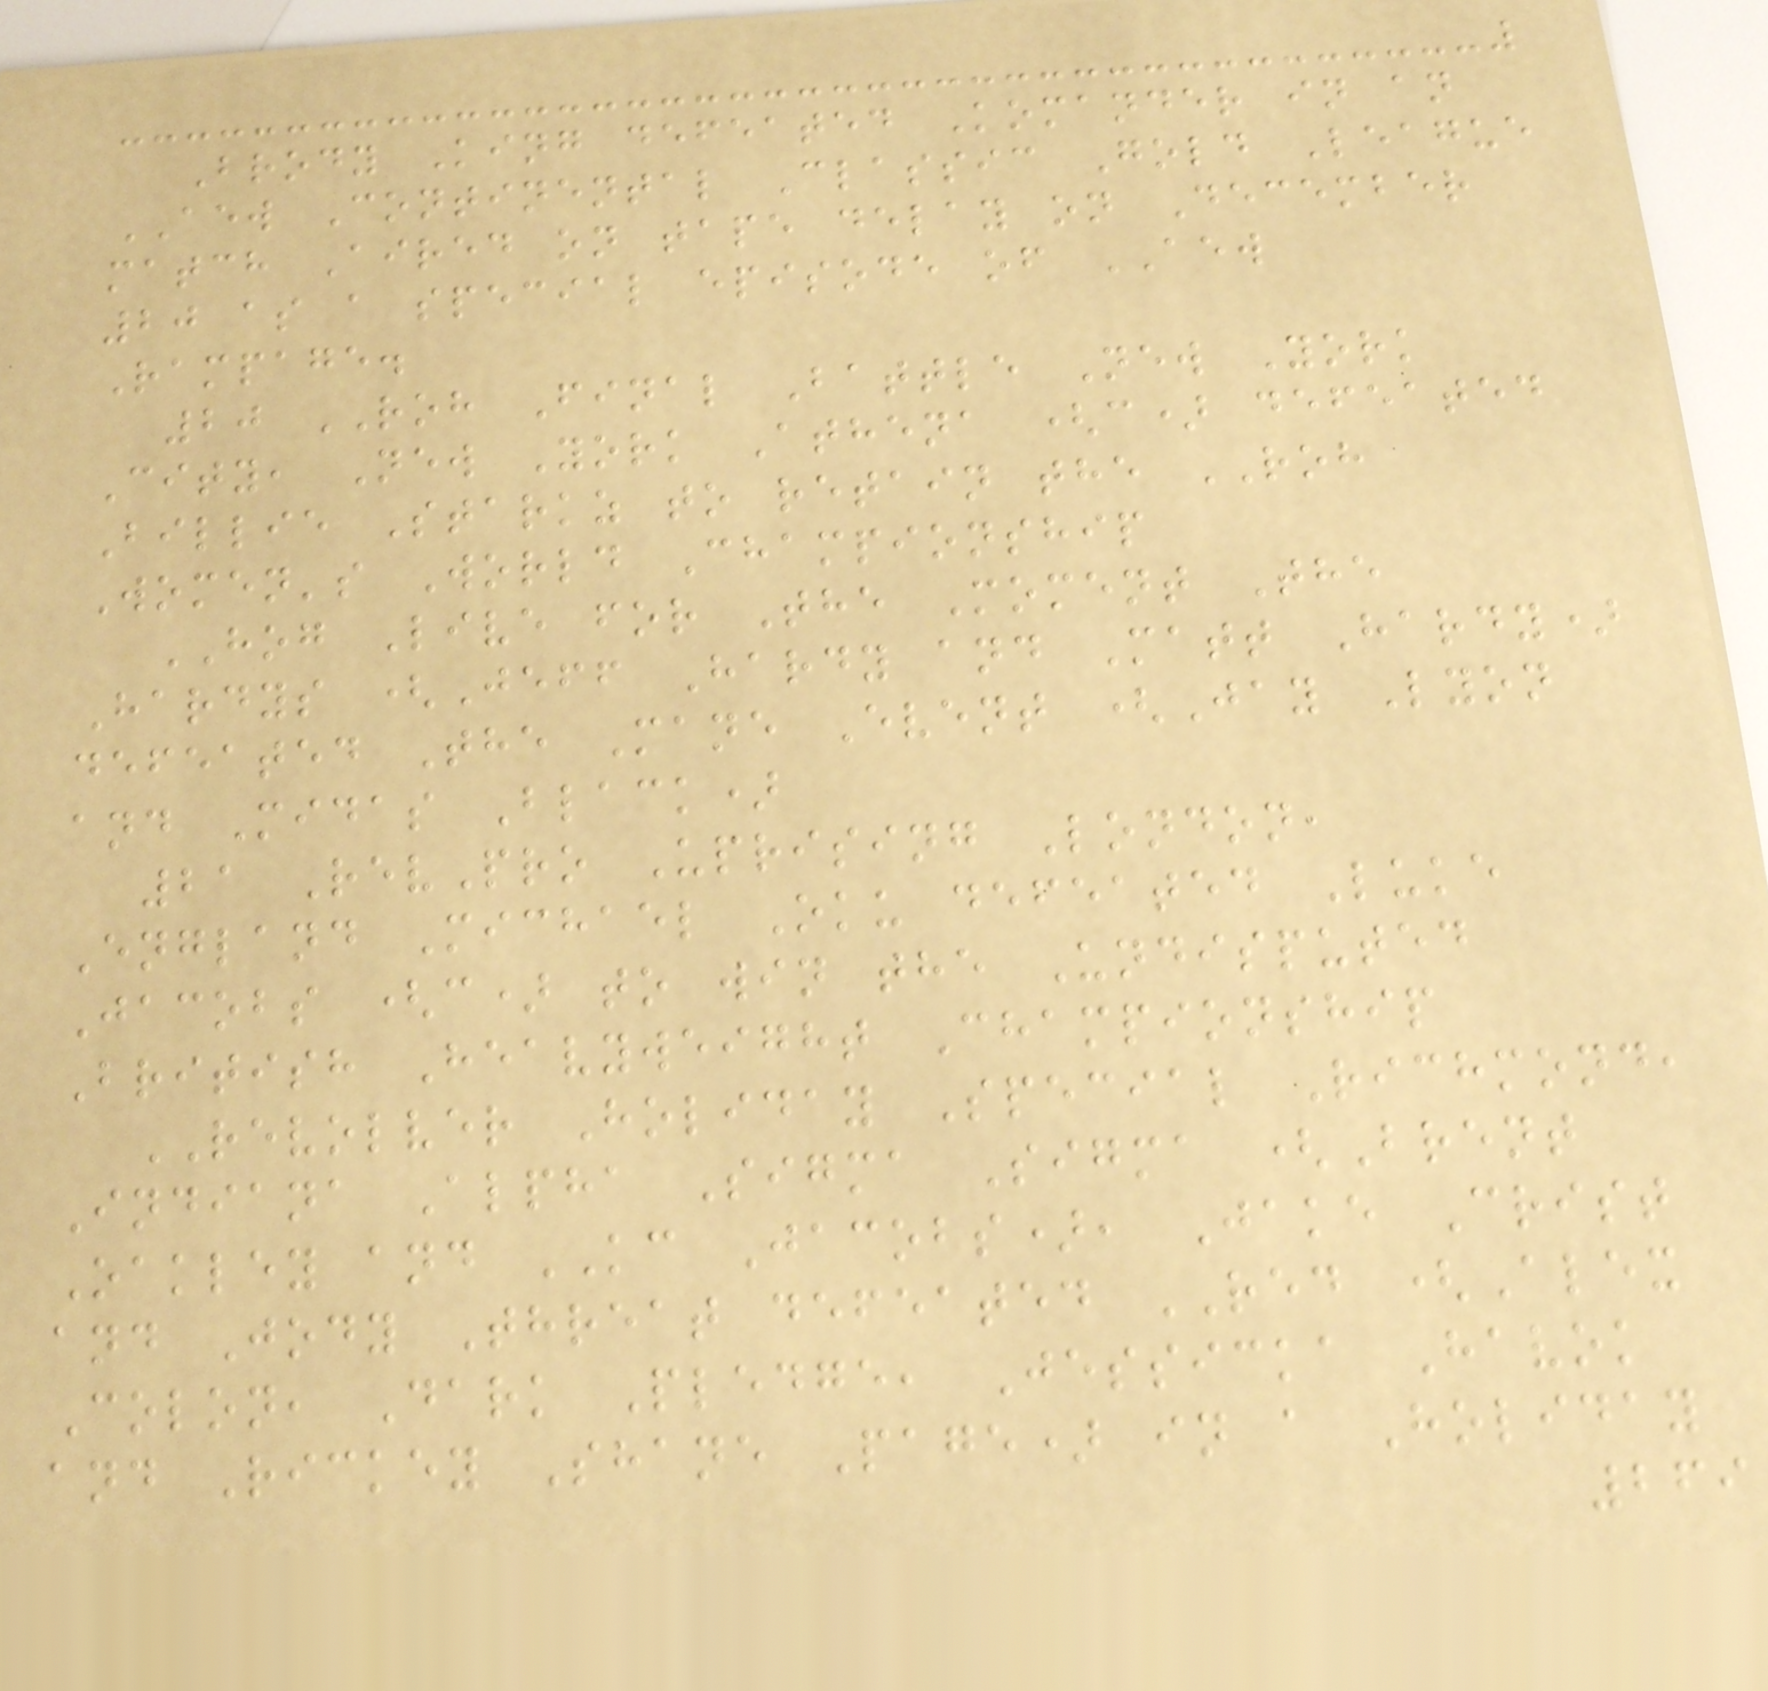Brody King defeated Komander in an
AEW Continental Classic Gold League
match Aired on tape delay on December
20 as a special episode of AEW
Rampage.
20 ROH Final Battle New York
City, New York Athena (c) defeated
Billie Starkz to retain the ROH
Women's World Championship
HOG Live for The Moment The
Hardys (Jeff Hardy and Matt Hardy)
defeated The Mane Event (Jay Lyon
and Midas Black)
21 RevPro Uprising London,
England Michael Oku defeated Luke
Jacobs (c) to win the Undisputed
British Heavyweight Championship
REVOLVER Holiday Special Richmond,
Indiana Alpha Sigma Sigma (Brent
Oakley and KC Jacobs), Jake Crist
and Jody Threat defeated RED (Alex
Colon, Dark Pledge, Jessicka Havok
and Rickey Shane Page) in a Holiday
269
